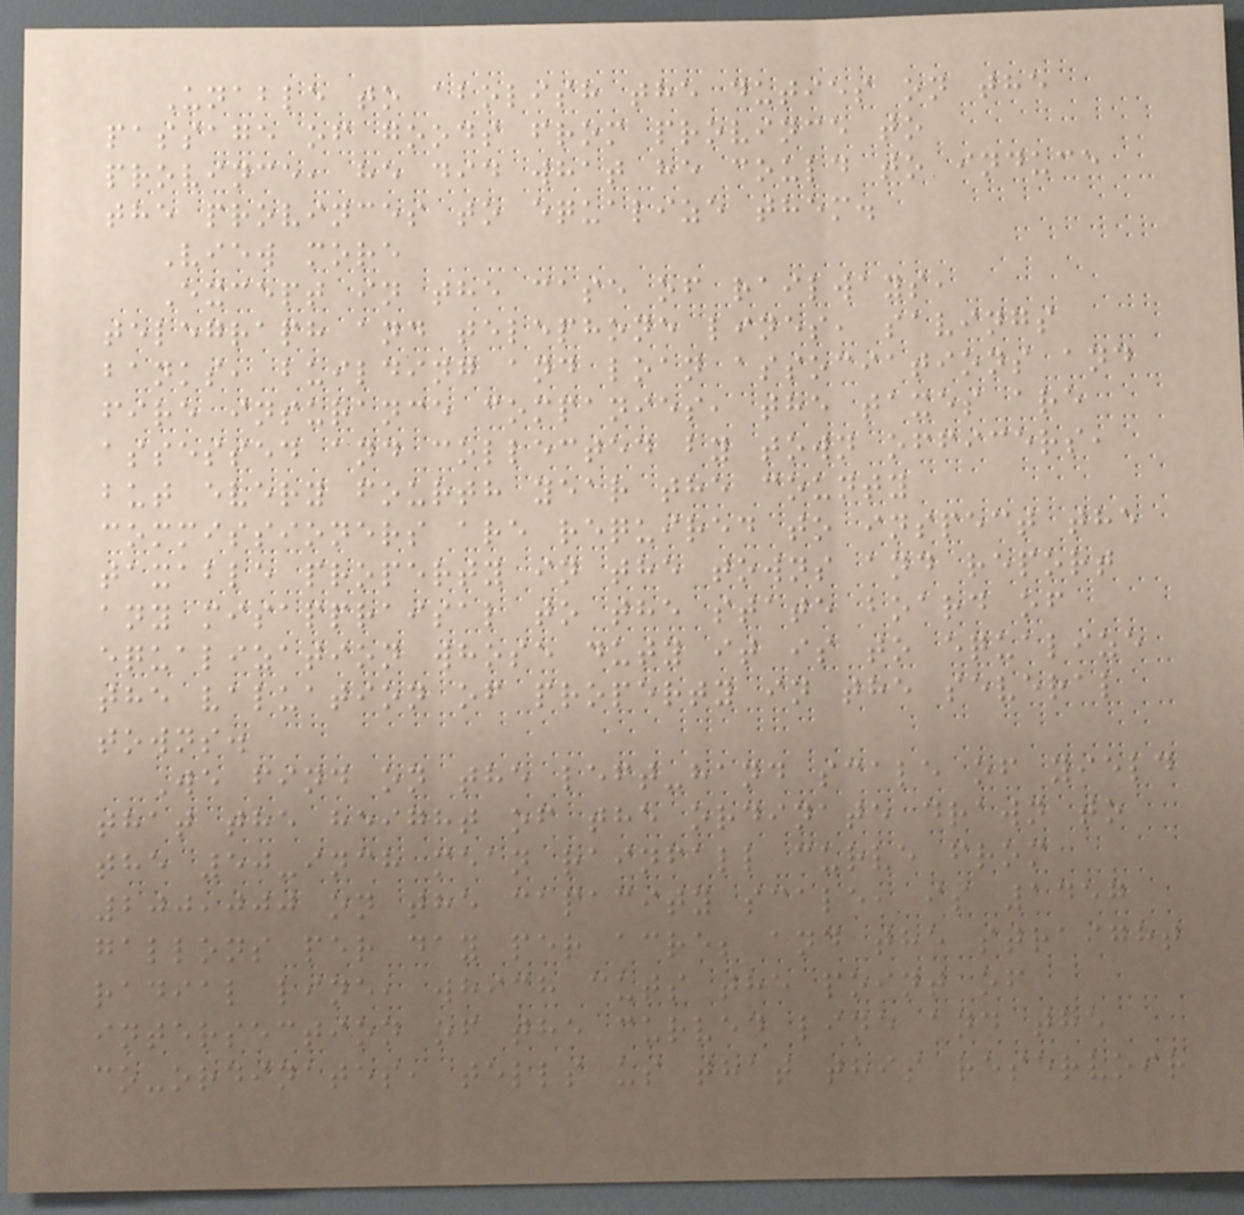Unable to abolish the duties on the
passage of goods from province to
province, he did what he could to induce
the provinces to equalize them.
View more
Except in the case of railways,
telegraph and telephone lines, savings
banks, building and loan associations and
fire insurance companies, the taxes are
assessed and collected by town officers,
but every fourth year the county
commissioners are required to inspect the
taxable property in the towns and report
any misappraisal to the state board of
equalization whose duty it is to equalize
the valuation of property in the several
towns.
We find on the left-hand scale of yield
that the height of the ordinate drawn to
the 50-inch mean rainfall curve from
200,000 on the capacity scale, is 1457
gallons per day per acre; and the straight
radial line, which cuts the point of
intersection of the curved line and the
co-ordinates, tells us that this reservoir
